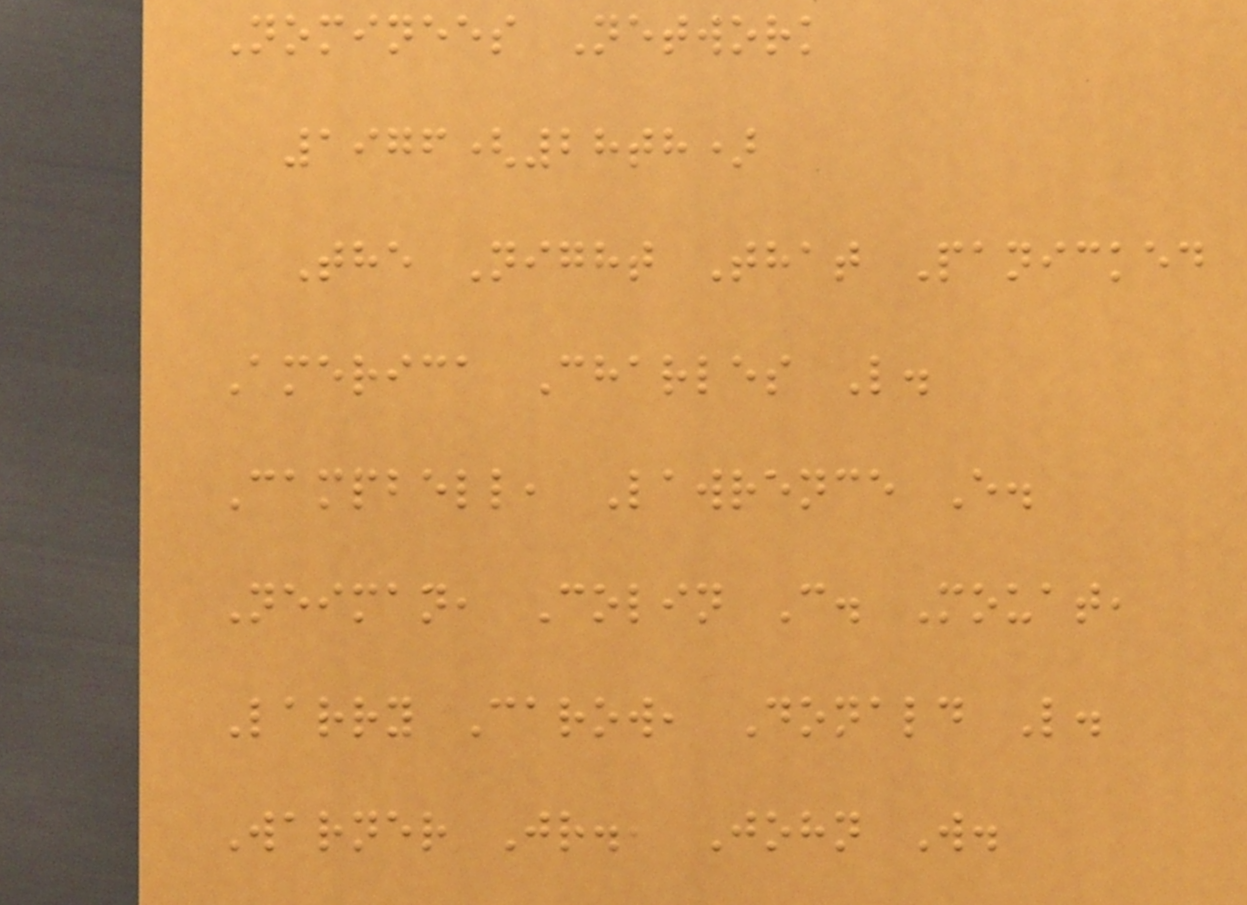Nominees Network
1976(28th)
The Night That Panicked
America Charles L.
Campbell, Lawrence E.
Neiman, Colin C. Mouat,
Larry Carow, Donald L.
Warner Jr., John W.
